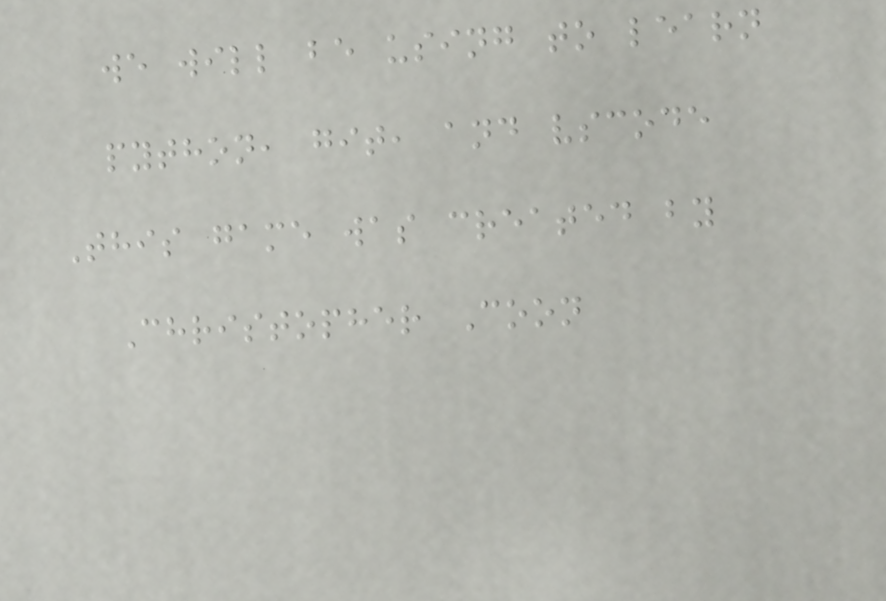we will be using to learn
python, git, and vscode
This game was created by
Christopher Coon
